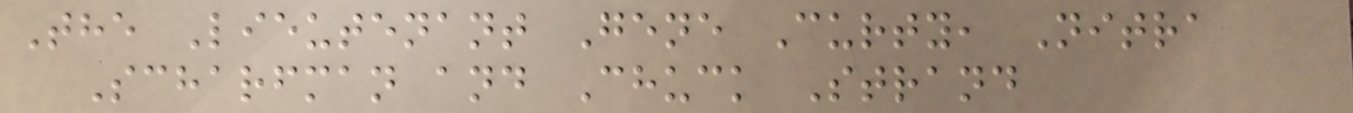The Lieutenant Gene Curty, Nitra
Scharfman and Chuck Strand
